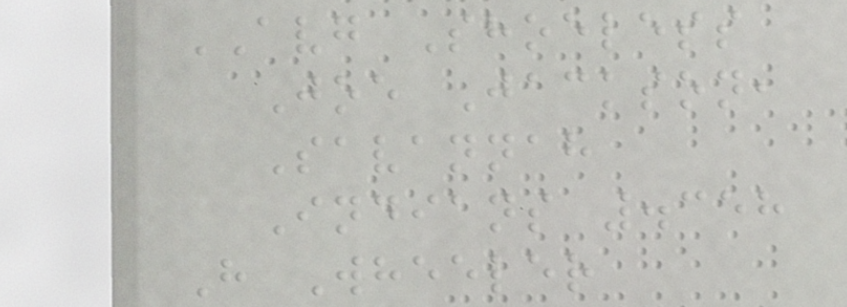AVG Shoeless
Joe Jackson,
Savannah
Indians .358
H Wheeler
